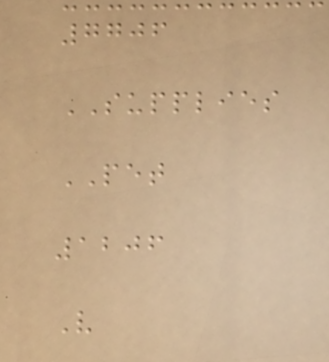7706
SUPPLIES
PET
1206
V
